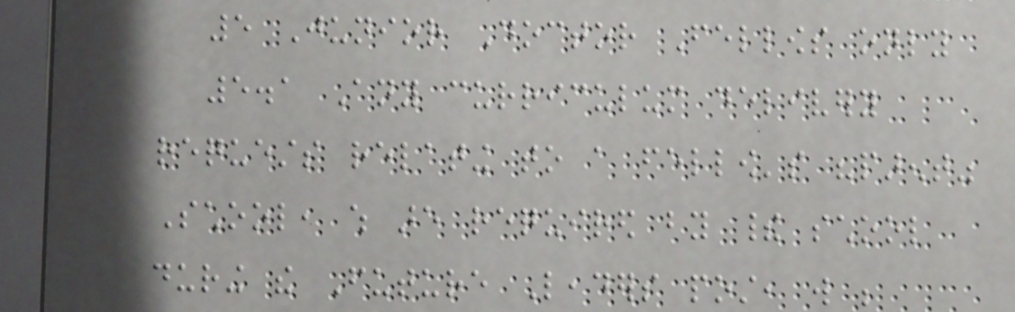5 Junior Doctor Fellows only
5.1 Any curriculum delivery
requests relating to a fellow's "parent"
School, which are required by their school
during the Future Leaders post, will be
